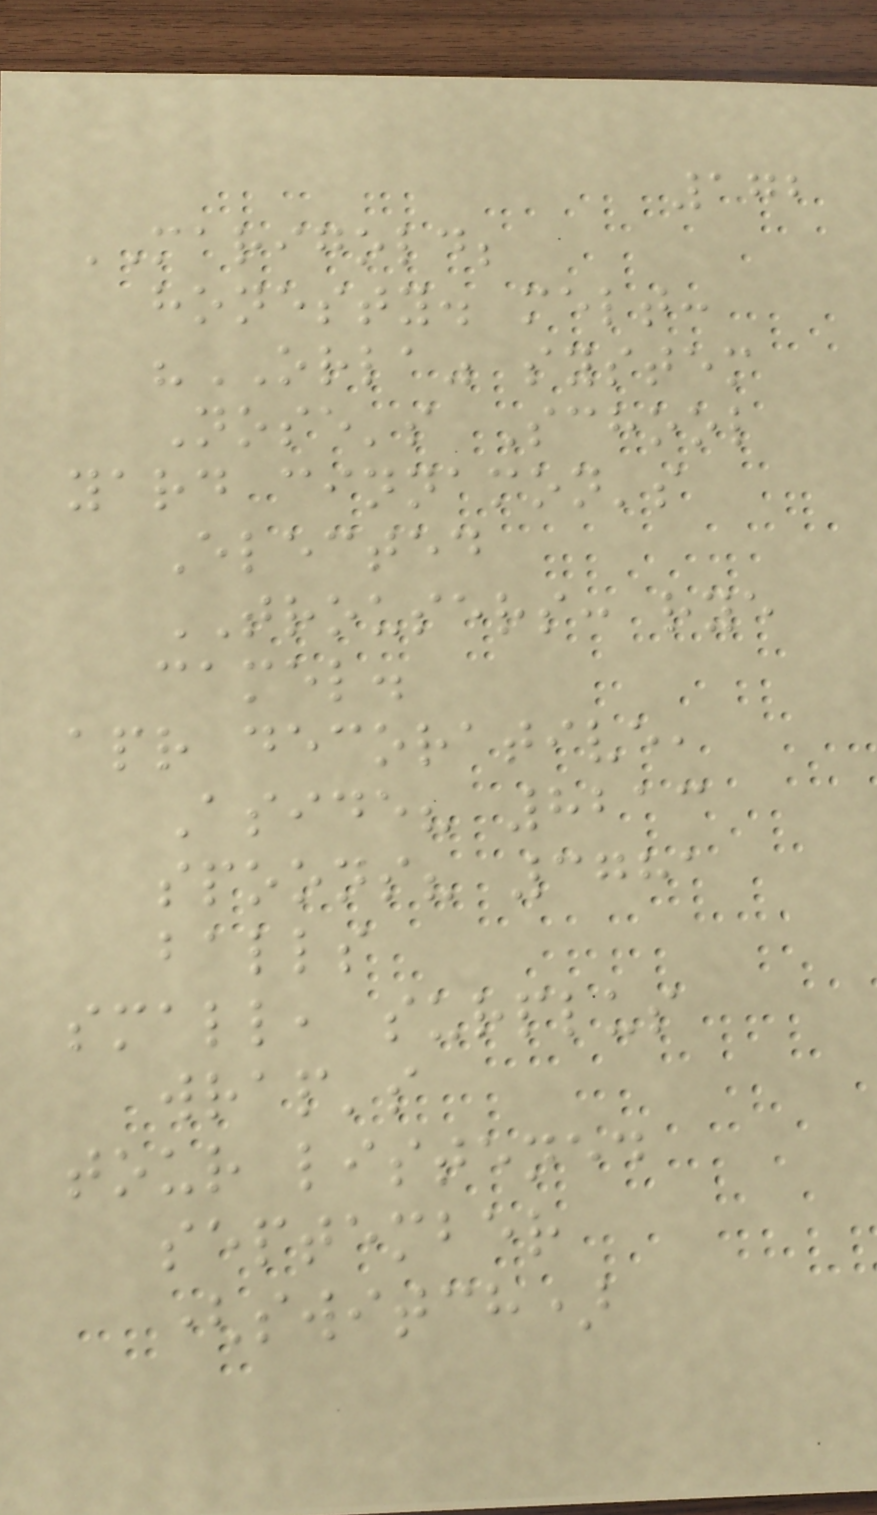172
MARIGOLD;
honesty. melt:
"ORLA" system
Nose's School
yard cinnamon's
Elected
TROUSERS: rye
camel.
apr decorative,
Aside? 8213
spoons? 3781
balls
small, surplus
wrap's
tour listened
september
(switch)
